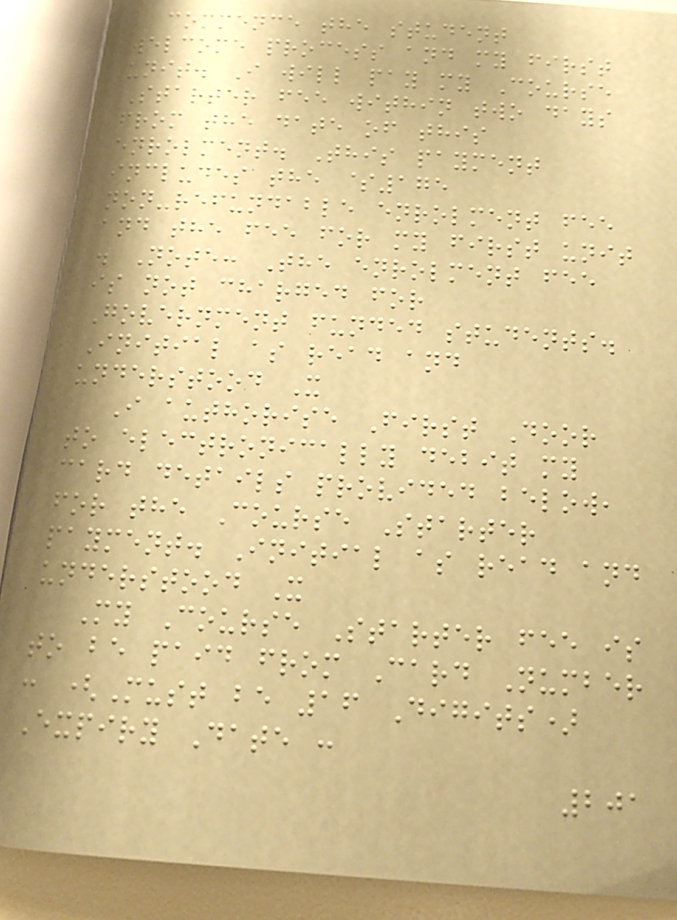commence the student
welcome process and my first
unit. I will pay my Course
Starter fee within two days
from the date of this
enrolment. This payment
includes the $175
non-refundable enrolment fee
and the fee for my first unit
. Note: The enrolment fee
is not charged for
Government funded students.
Initial as read and
understood X
I authorise First Door
to electronically debit my
card details provided below,
for the Course Starter
payment. Initial as read and
understood X
My Course Starter fee is
to be paid from Card Number
: (Must be 16 Digits)
Expiry Date :
201
